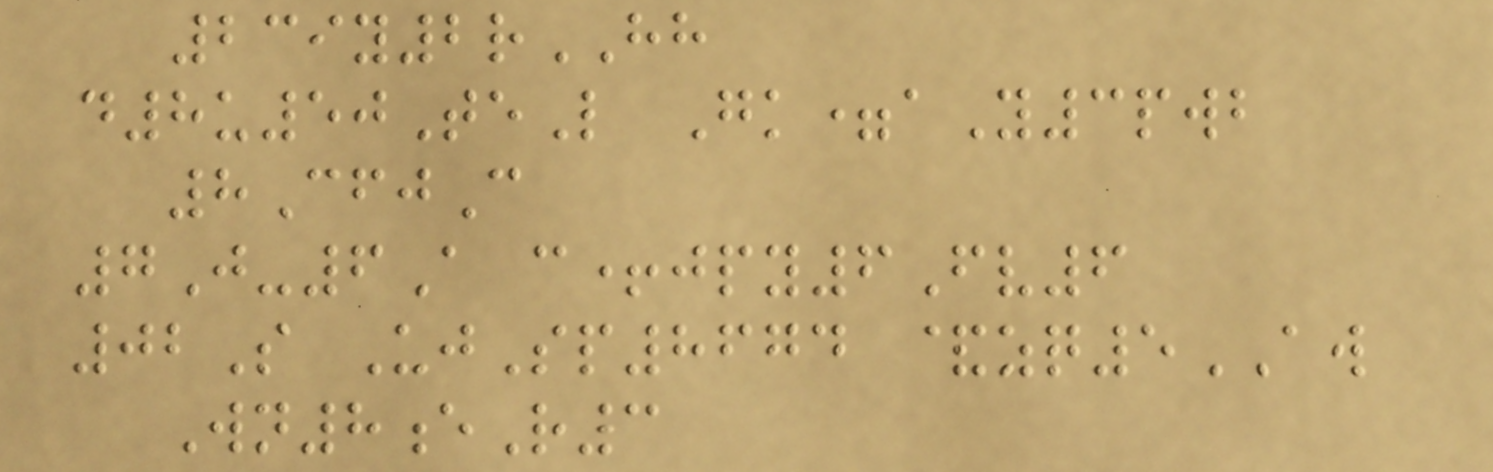239y2rHH
d8u50TeL Gk=aY3pwb
8CfjC
7J-6A c+jpy6Fv6
02S UjSp8674 &zq5AW
Wn8eR3
